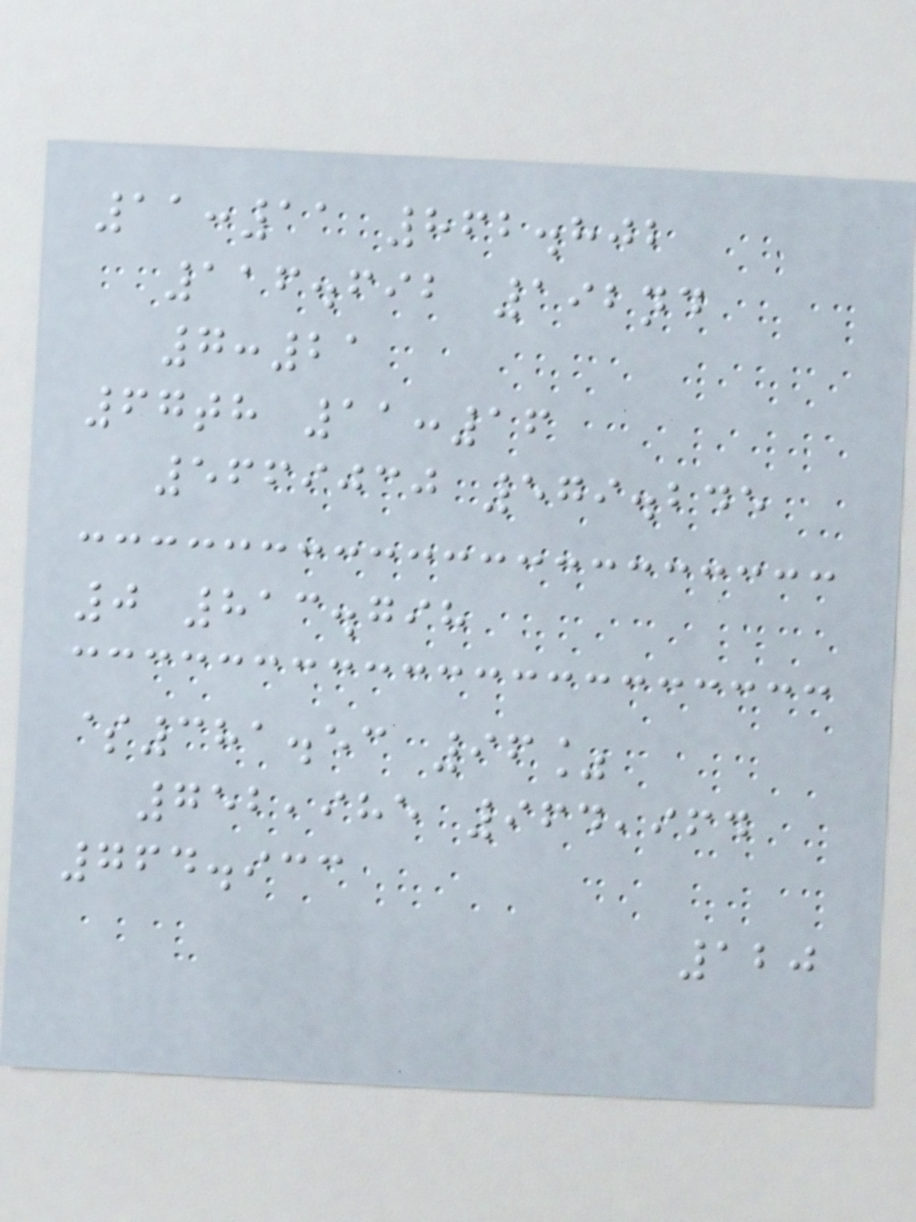11:11 862.802
116.692 192nd
7:21
67th 11:16
5669030 579.245
0 813.798
$381.53 96%
752,985 964,964
764.933
120
